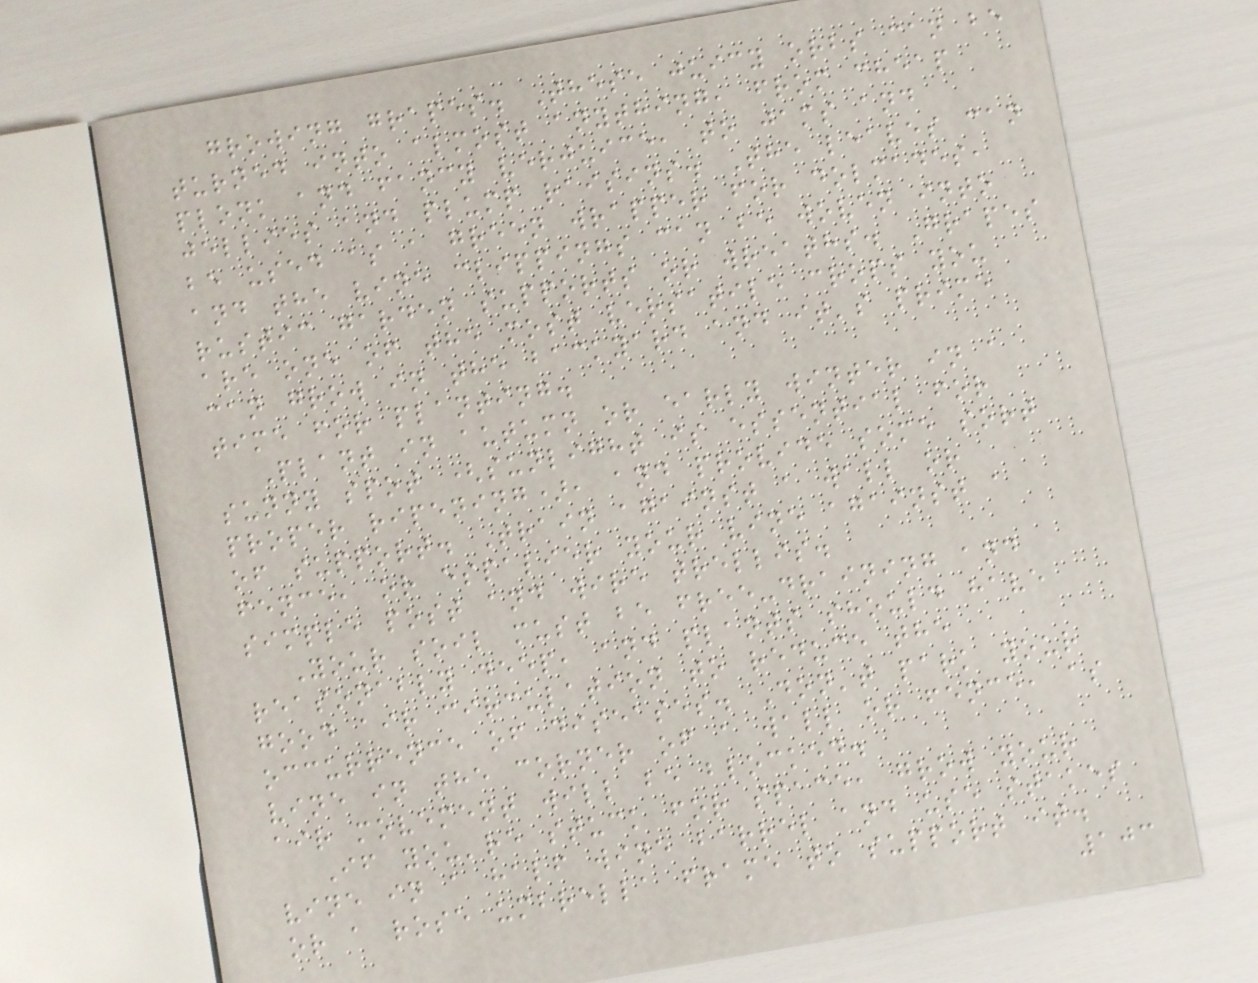growing grapes. These juicy orbs can be
turned into almost anything, from cheap
plonk and fancy verjuice, to jams and
jellies and plump raisins. The leaves can
be used as a green wrapper for dolmades,
and the vine clippings can be woven into
rustic garden supports or wreaths. Grapes
are one of the most versatile crops you
can grow in the backyard and it's prime
time for planting.
Plant in autumn or early winter in a
sunny spot (sunlight is essential for
proper ripening), and provide some sort
of support. Train against a wall or
fence, or espalier your vine against a
simple post and wire trellis.
Your soil must be free-draining and
reasonably deep, and plants should have
good air circulation to reduce the
occurrence of diseases. Don't park your
vine in the corner of a wall or fence, as
air movement will be blocked.
If you're stuck for space, grow your
vine in a half wine barrel and use stakes
or a rose umbrella frame to support it.
103
